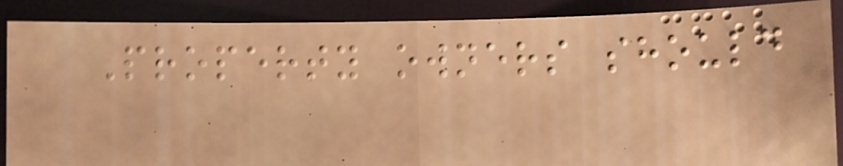Property owners should
